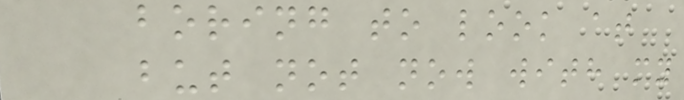boring to look at
but not now with my
